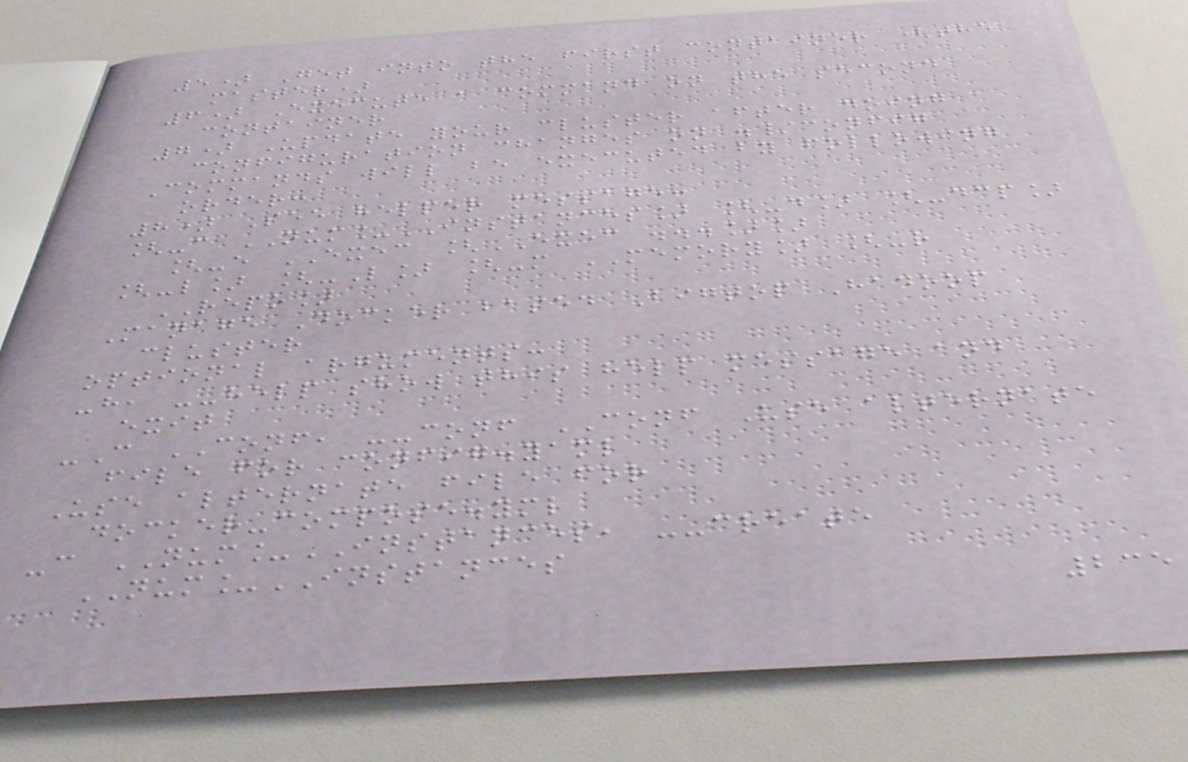5) Get into the first container (the
master)
6) Execute a command on the second
container
7) Update your cluster after doing
configuration changes on ./config
Commands will be executed by following
order:
8) See helper message:
[-c NUM_INSTANCES] [-d] [-dcp]
[-e EXEC [EXEC ...]]
[-l] [-L] [-m MEMORY] [-r
REPO]
Manage Docker based Bigtop Hadoop
cluster
optional arguments:
-h, --help show this help message and
exit
-C CONF, --conf CONF Use alternate
file for config.yaml
Use alternate file for
docker-compose.yml
-c NUM_INSTANCES, --create
NUM_INSTANCES
235
